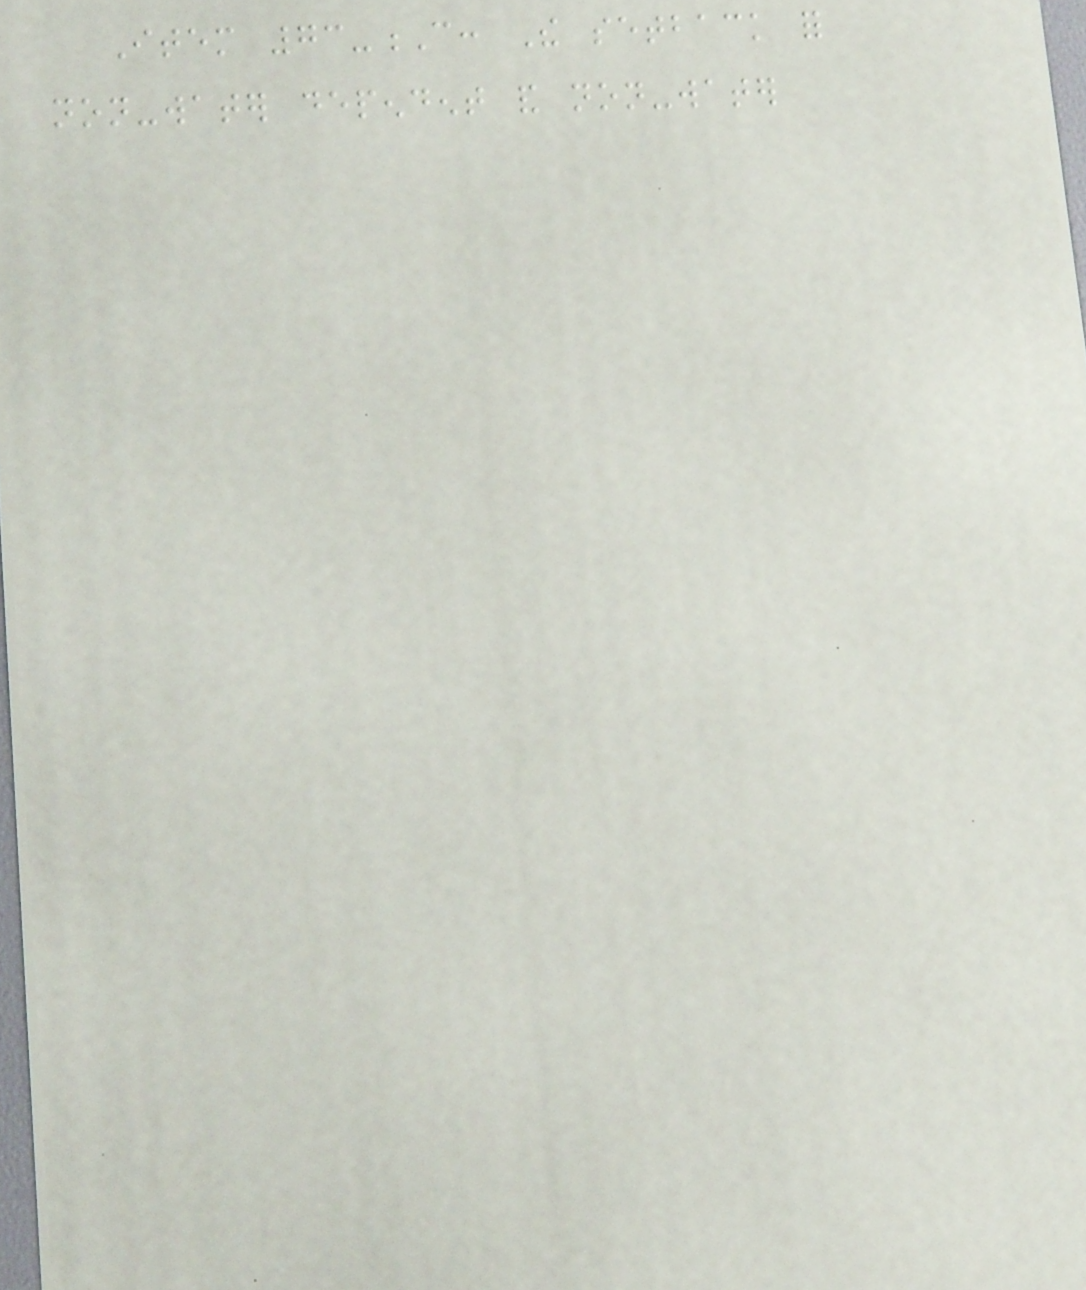Item 73-C: The setback for
non-water dependent and non-water
